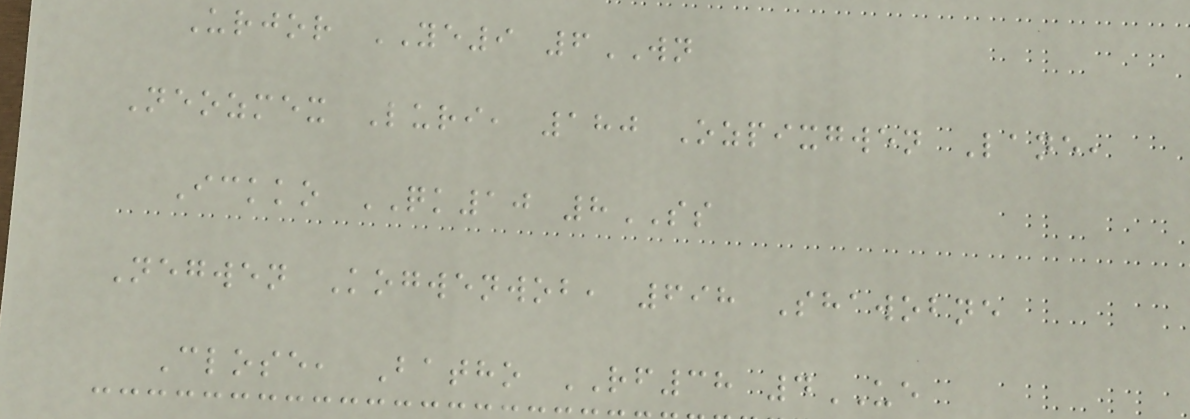Urjor YE9 6WN
Neozmex Luri, 180 Ozpixgwen Lane,
Ickko QK10 8SS
Negwen Kogwenwob, 698 Shawobne
Close, Batho RF38 4UE
